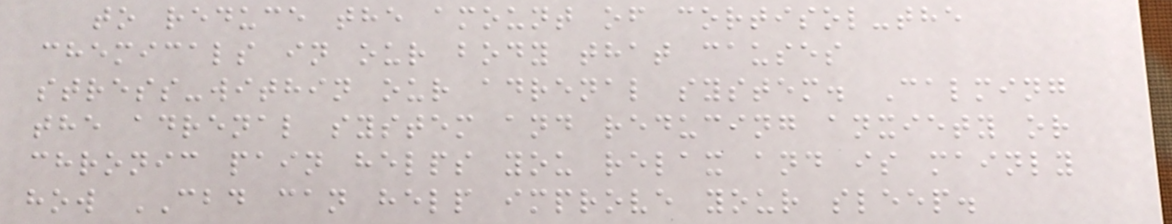to reduce the amount of cortisol-the
chemicals in our body that causes
stress-within our adrenal system. Calming
the adrenal system and reducing anxiety or
chronic pain helps you relax and is mainly
how CBD can help improve your sleep.
